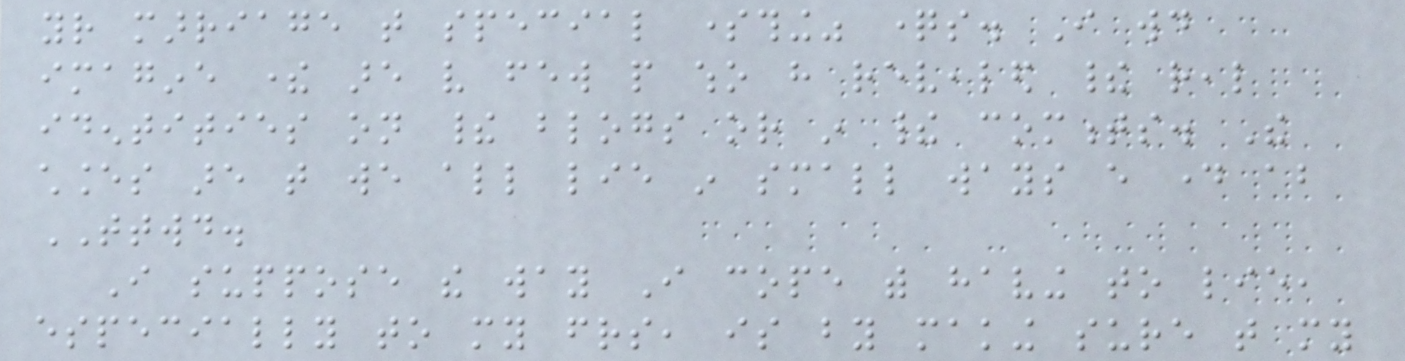your marriage that special something" questions. I would
imagine there are very few people who have revealed their real
identities on their blogs or in their comments. The
chances are that we all lie in small ways every day about
TTWD.
I suppose the way I cope with having to lie,
especially to my friends, is by making sure that my
